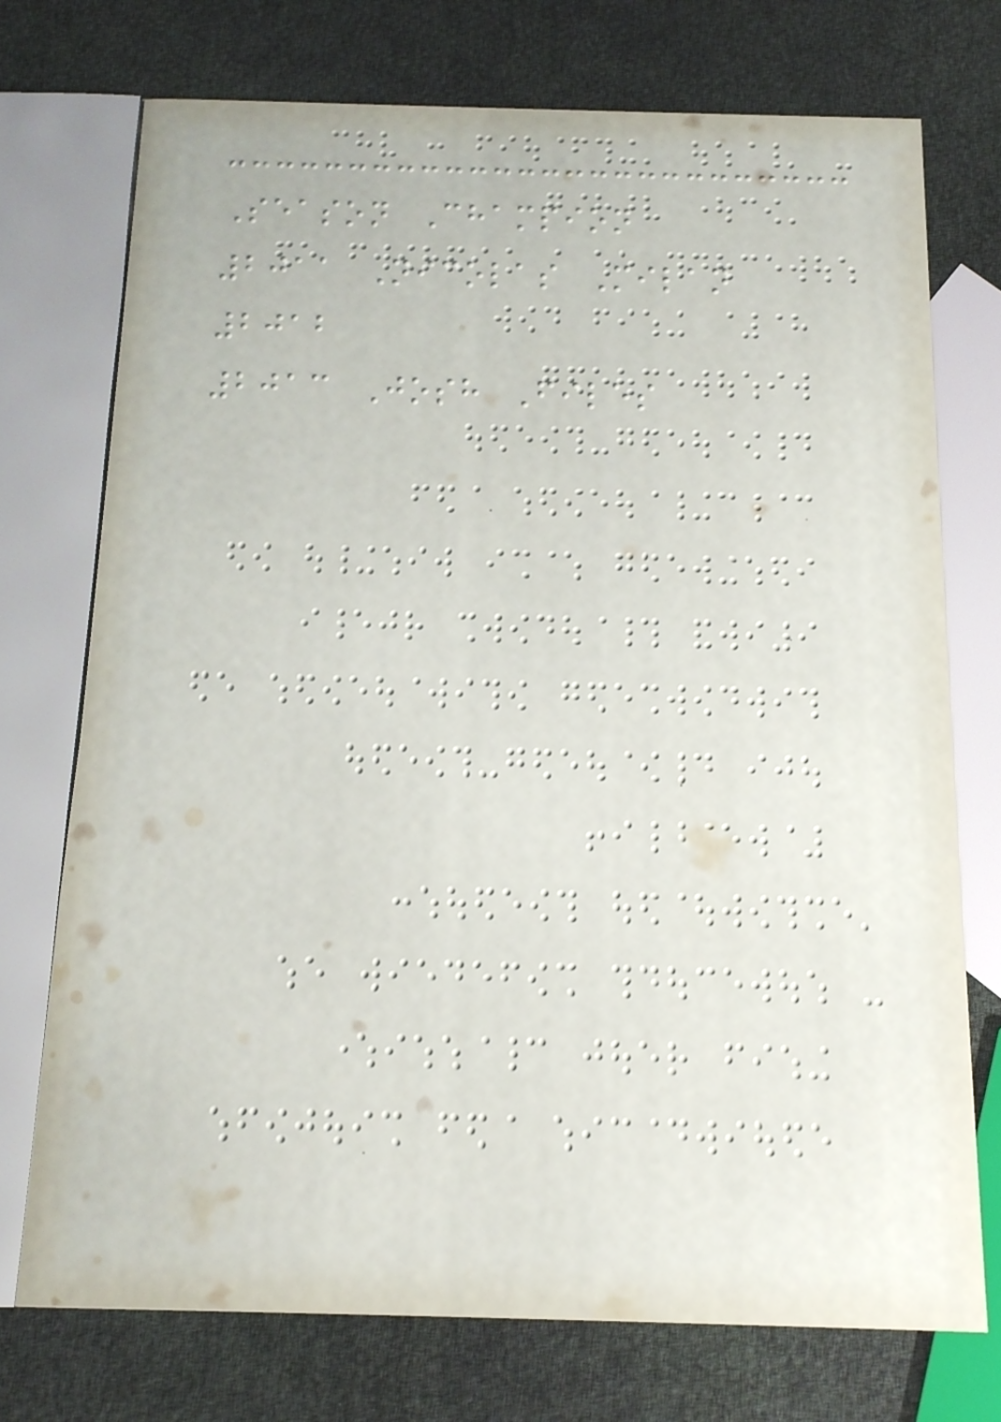Season Champion
2011 Nicolas Milan
2012
2013 Josh Files
